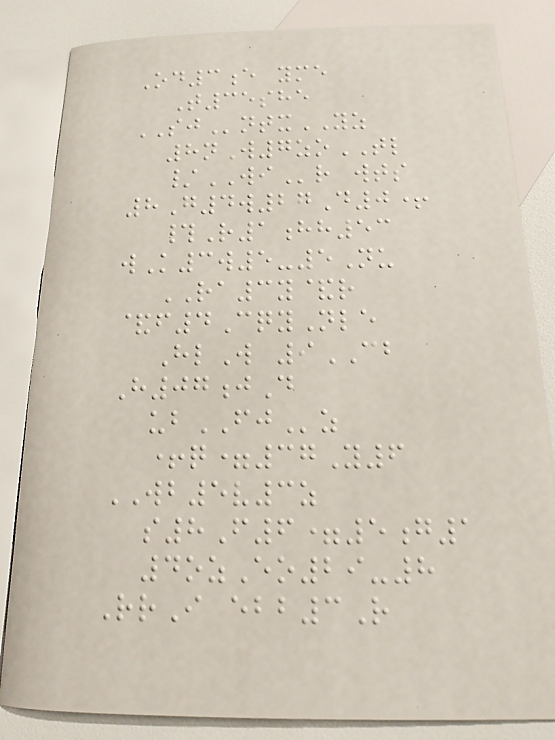Od3e yme
T35she
SJntxYZ
8nW7zoTL
/WIr wts
8G4w27D0+
#R1hh53
wK3w5-5Nu
RA3y&r
&f4CqyNle
HlW 9CB
H07jD
ubFJz
+q=37Y6
WB5v3z
s8F6=5g1
4ozEo29-8
RrI ebb3R
